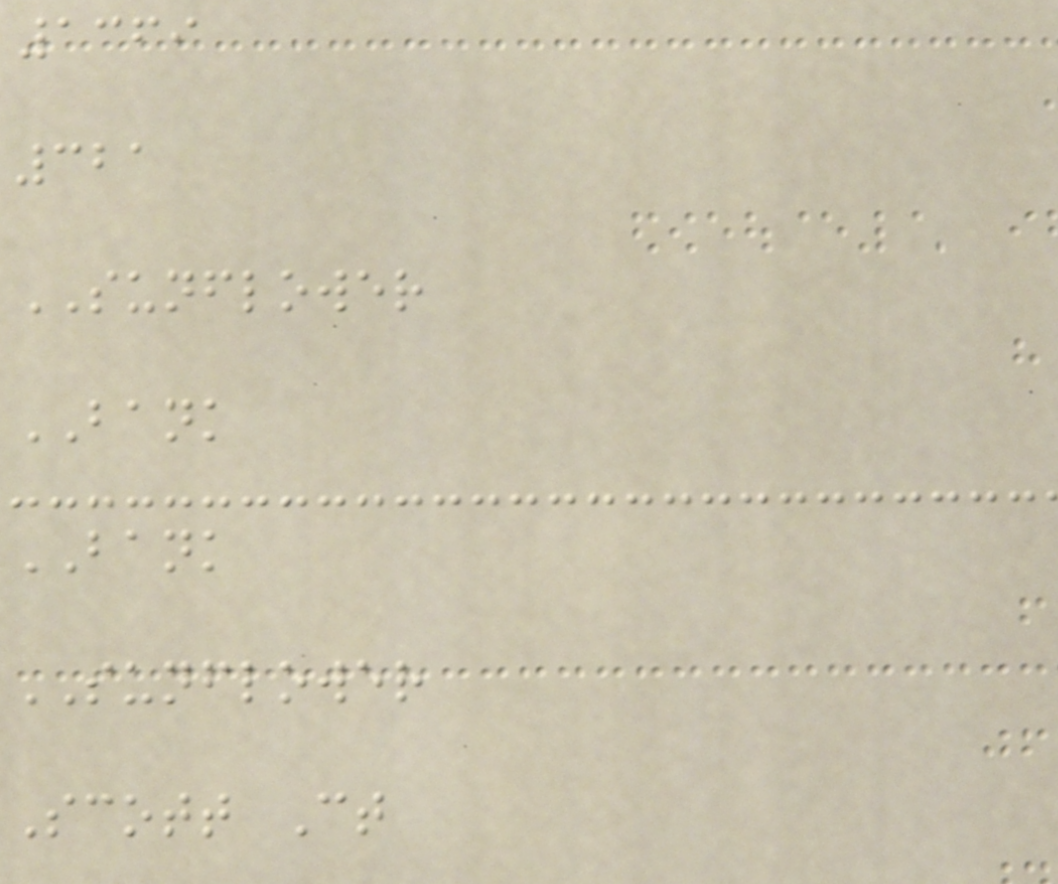1369
321
SUNFLOWER
BANK
BANK
SUNFLOWER
Scott Ct
